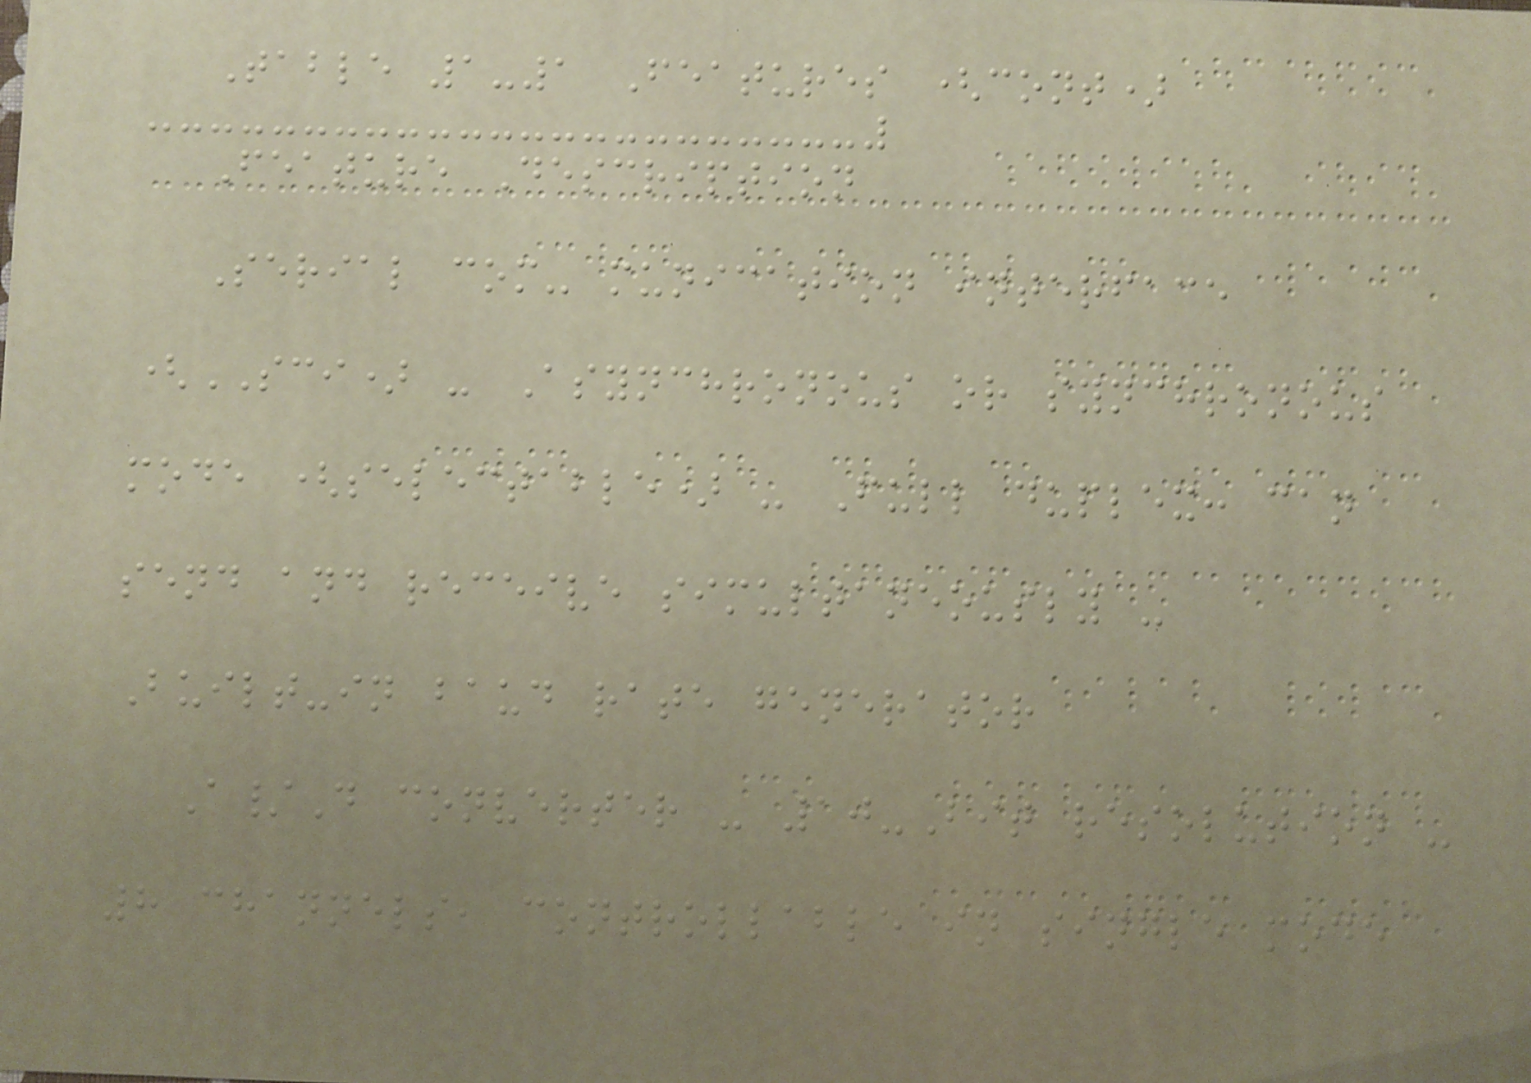Table 1-1 Features (cont)
Feature Description
Serial com- munication interface
(SCI) - Asynchronous or synchronous
mode (selectable) - Full duplex: can
send and receive simultaneously -
Built-in baud rate generator
A/D converter - 10-Bit resolution -
8 channels, controllable in single mode
